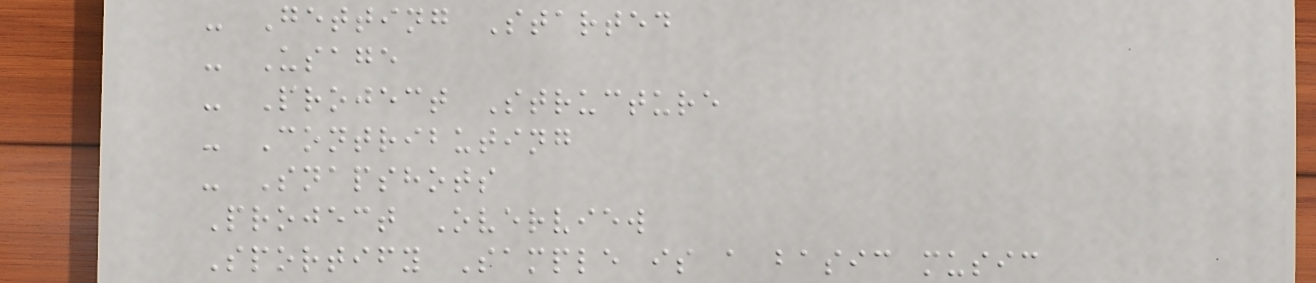- Getting Started
- Usage
- Project Structure
- Contributing
- Snapshots
Project Overview
Sportify Sample is a basic music
